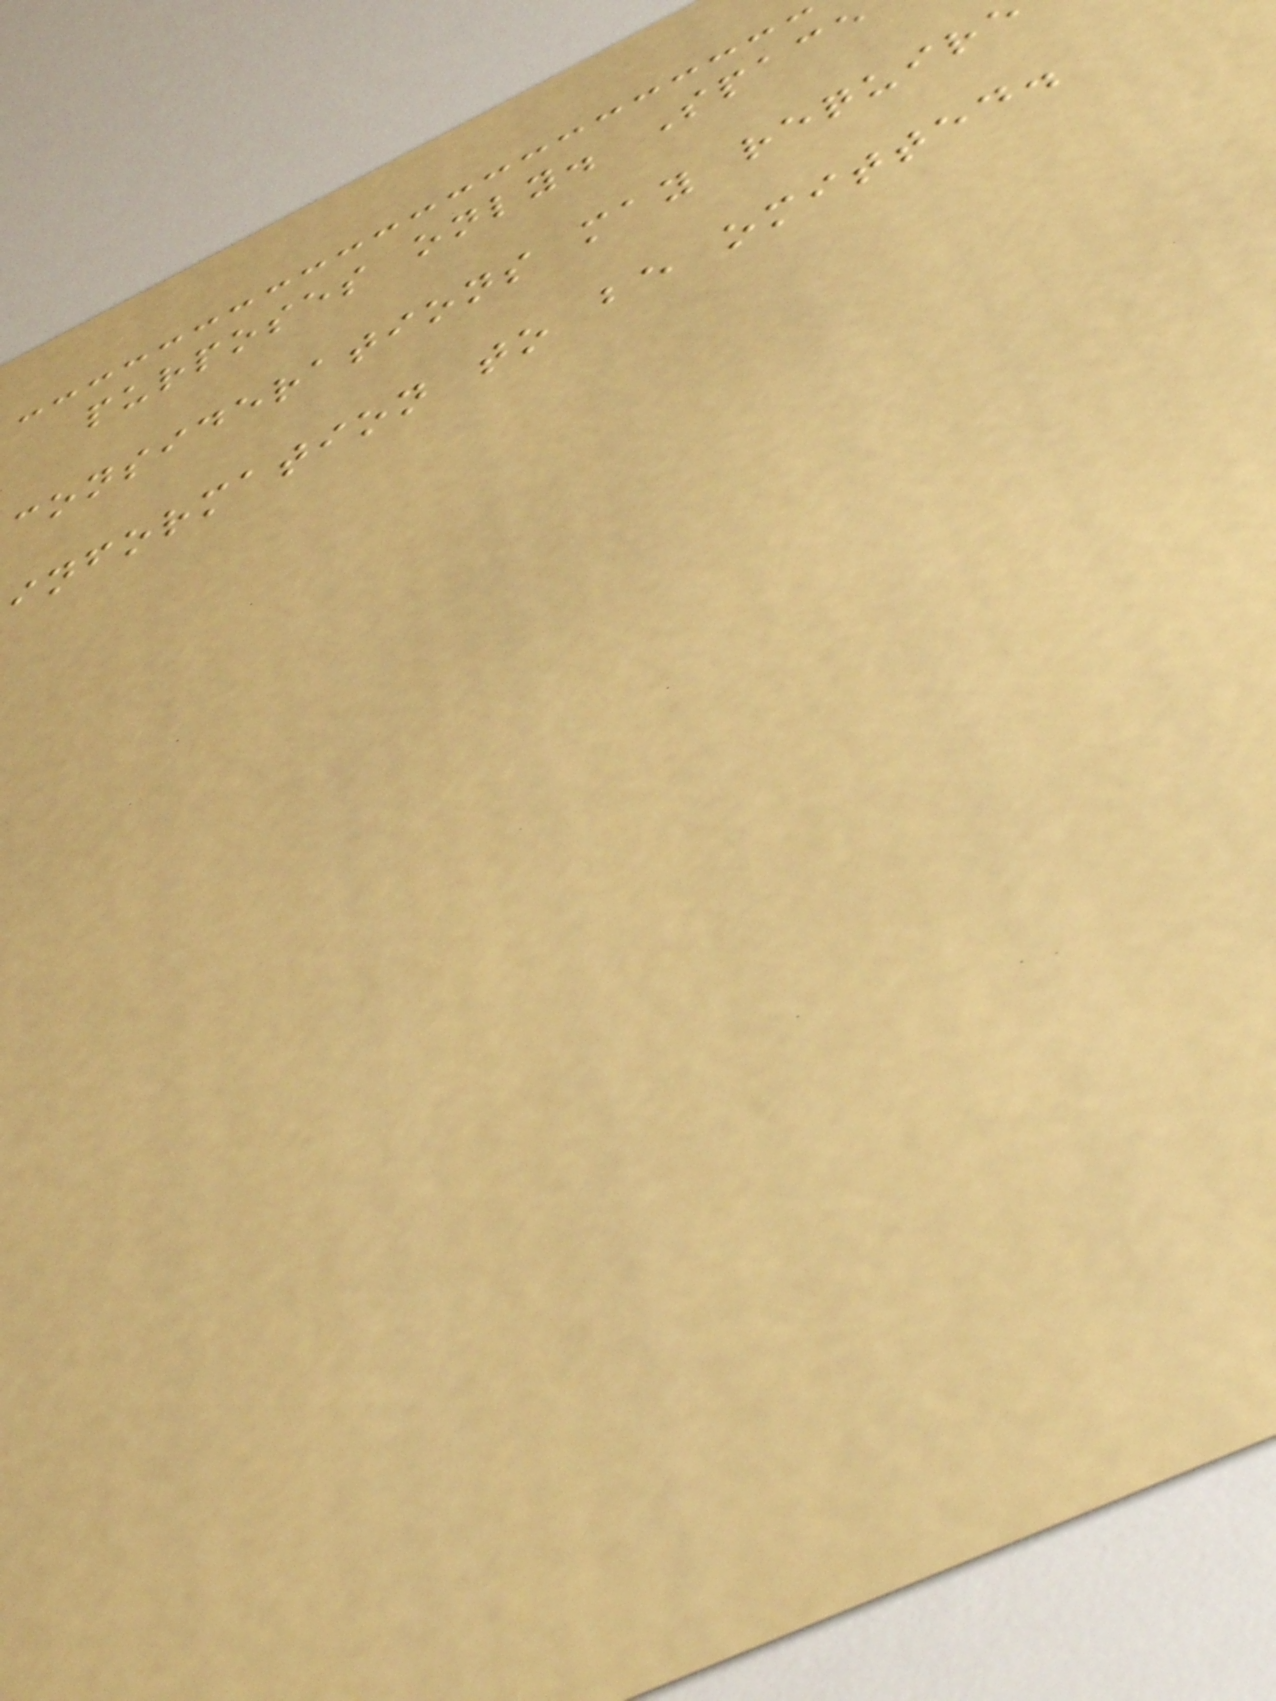purposes only. Space
considerations may requir
information to be omitted.
